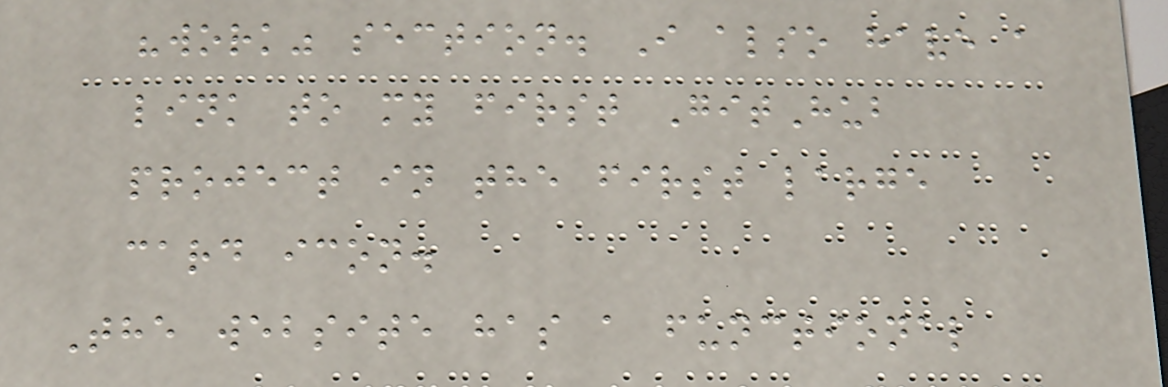"work" section. I also have a
link to my first GitHub
project in the first large
card icon.
The website has a functional
